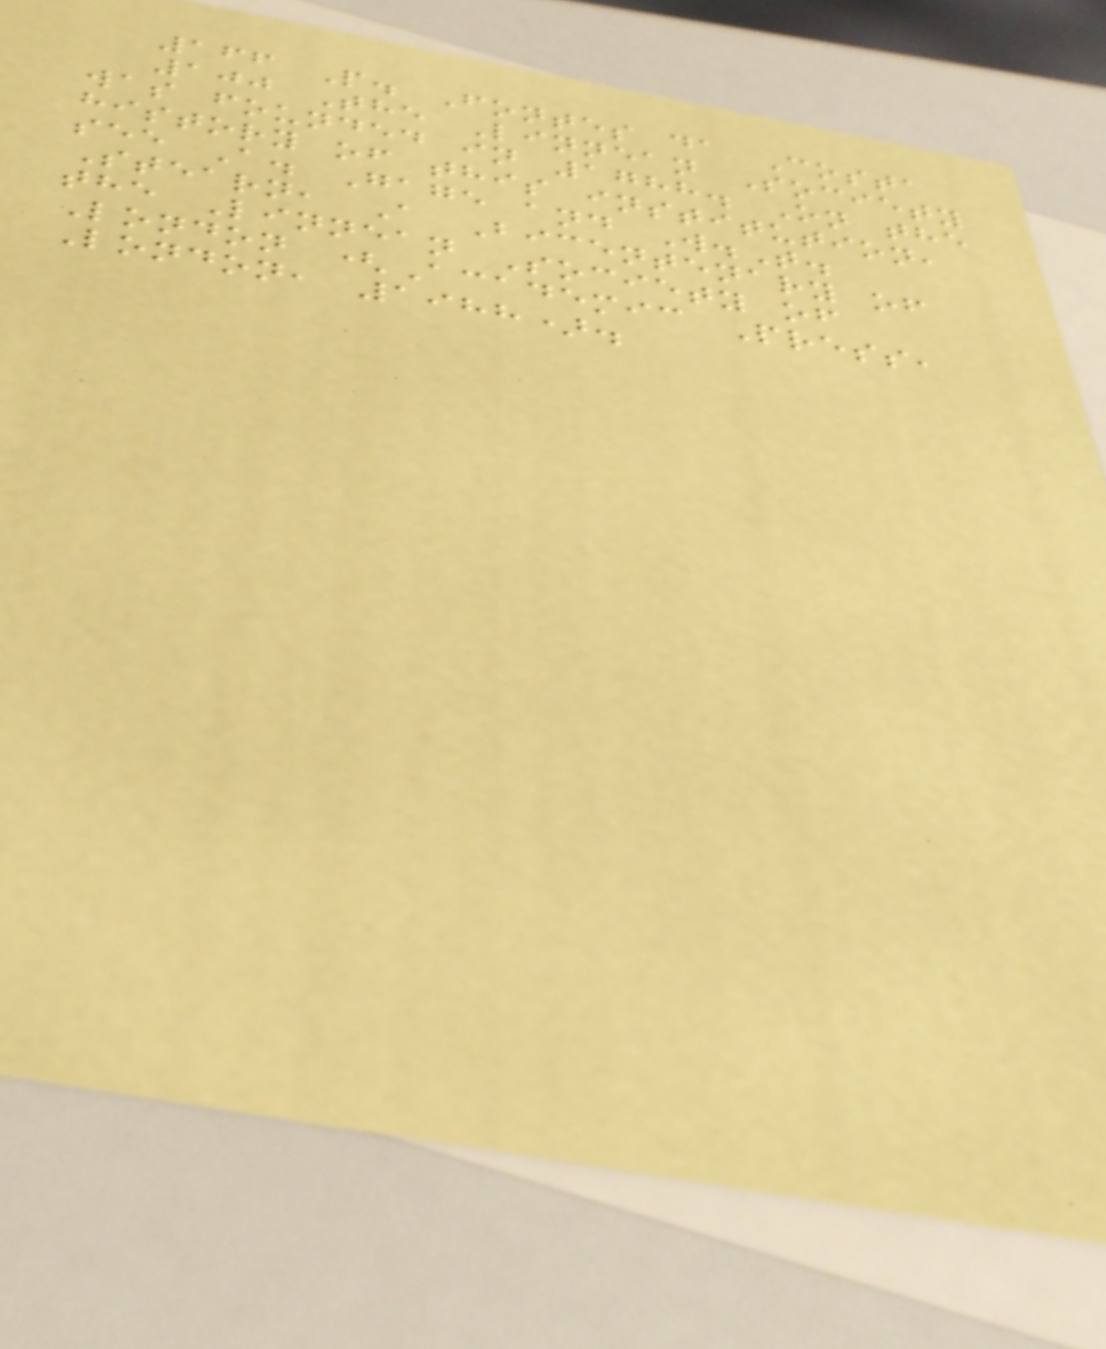166 P. Fontes da Costa
100 The Linnean Society
was founded in 1788. On the
history of this institution,
see A. Gage and W.T.
Stearn, A Bicentenary of
the Linnean Society of
London (Academic Press,
London, 1988).
